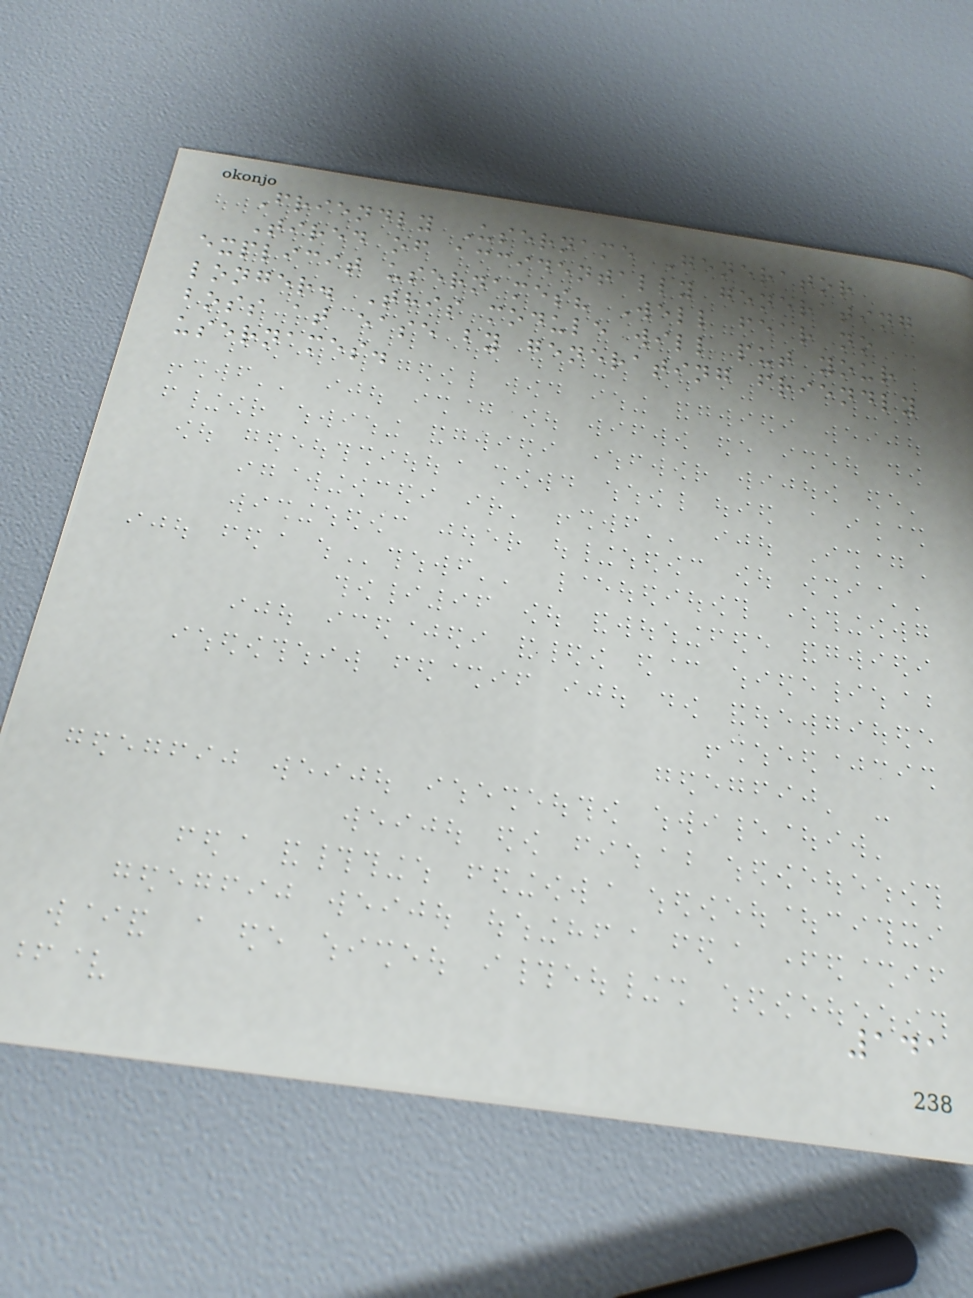Friendly Username Generator
Tired of accidentally generating
explicit usernames? Well fear no
longer. This module will put your
boss at ease by generating friendly
usernames.
141
